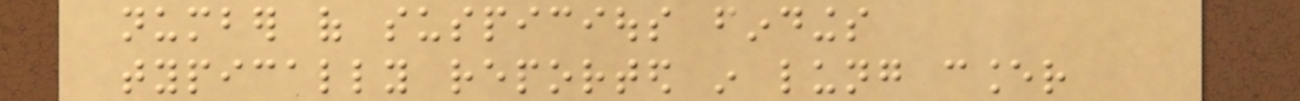number of suspicious findings
typically reported in lung cancer
